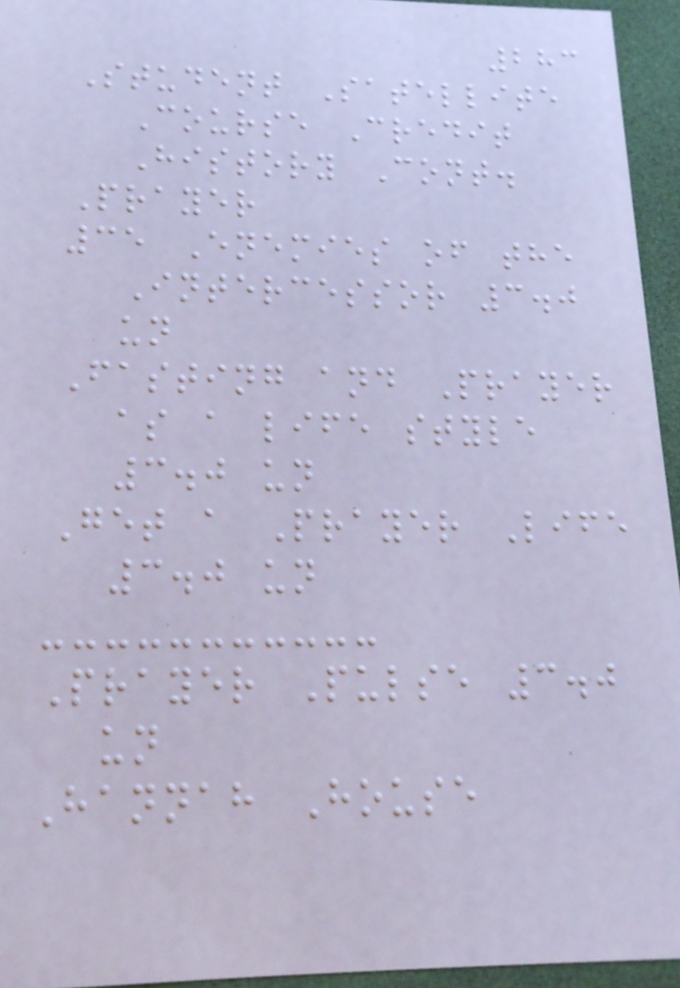283
Student Satellite
Course Credit
History Cont.
Prayer
35 Enemies of the
Intercessor 3.0
un
Fasting and Prayer
as a life style
3.0 un
Get a Prayer Life
3.0 un
Prayer Pulse 3.0
un
Hannah House
